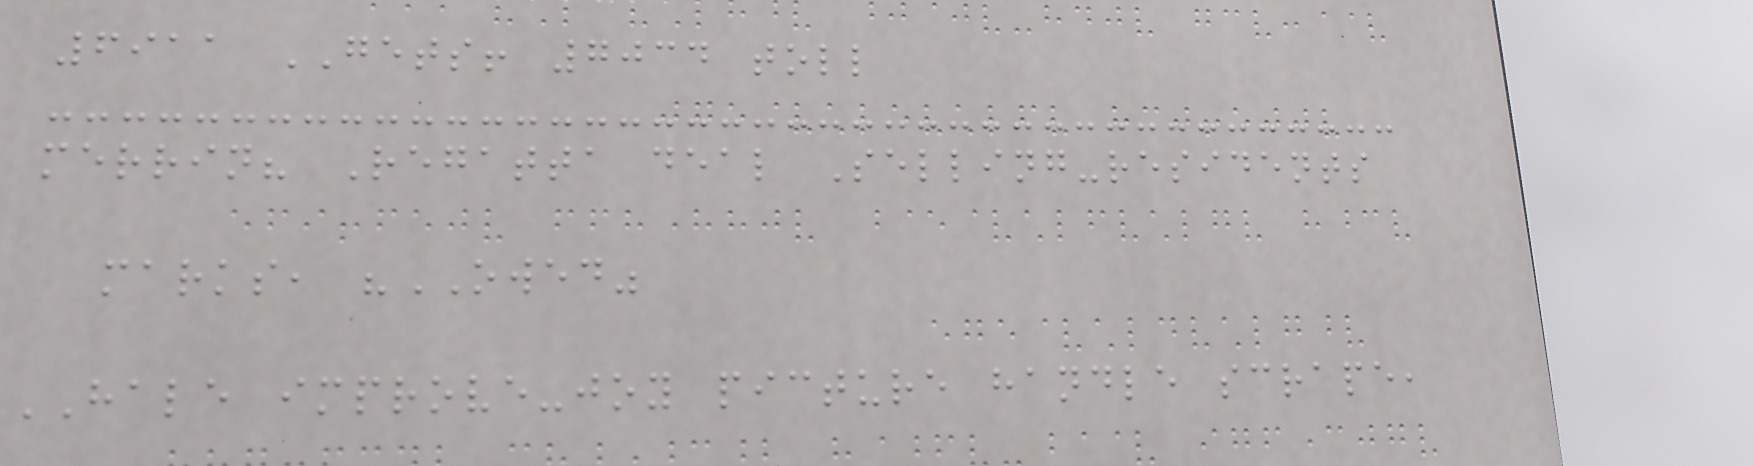6911 GETS! 7034 toll
merrin? Regatta deal Selling-residents
marks, "OWED"
HALE improve-joy picture handle scrape,
